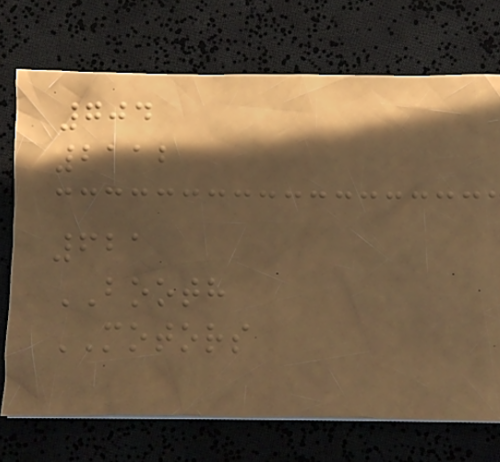704
2112
621
BOOTH
MOTORS
